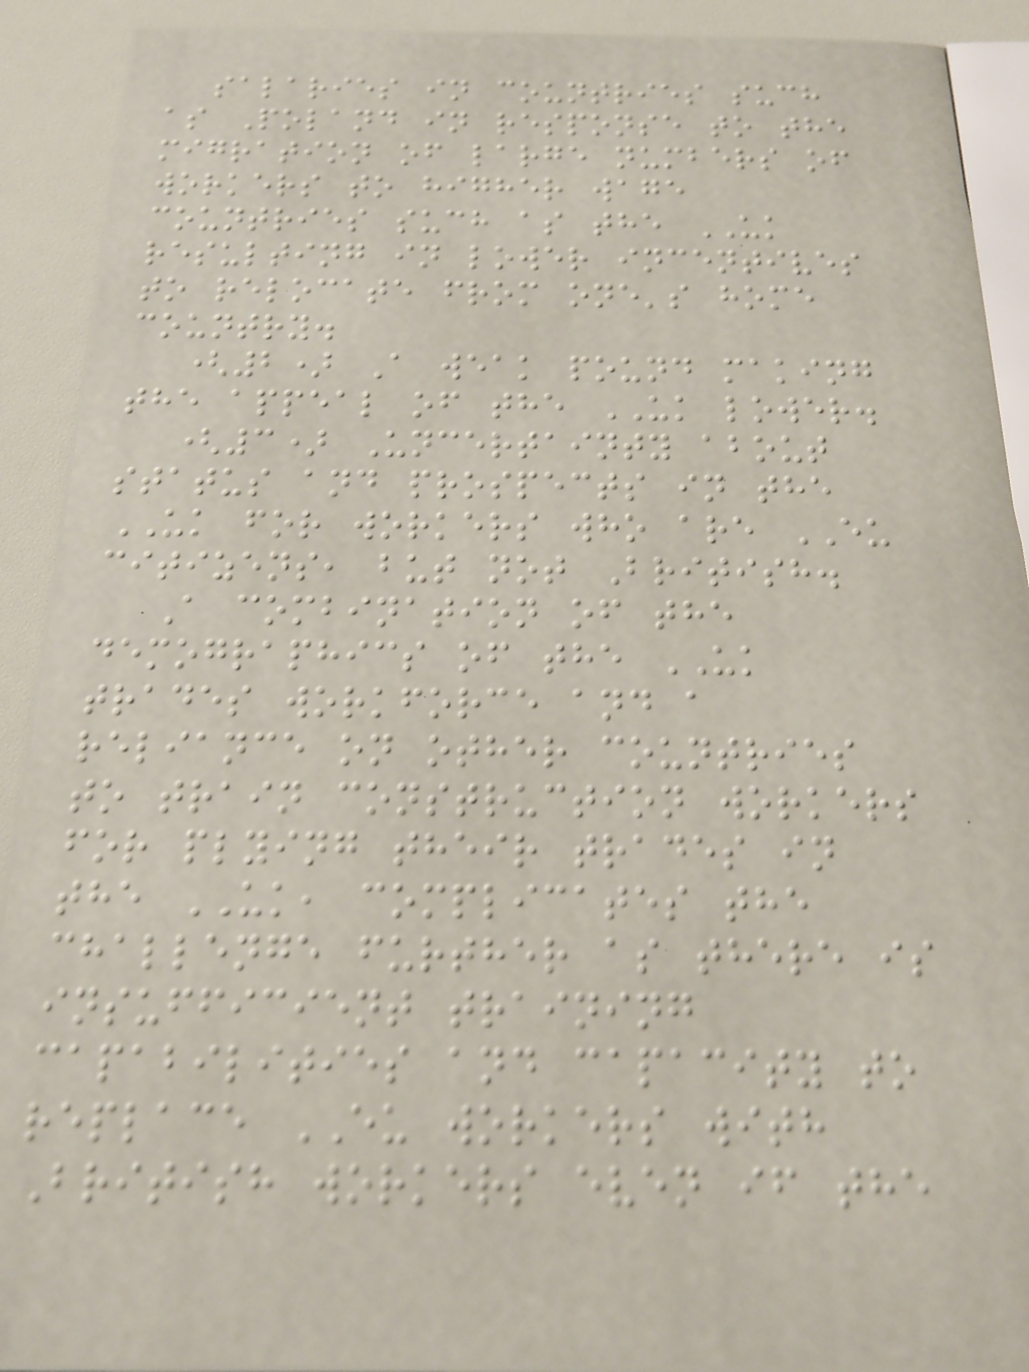salaries in countries such
as Poland in response to the
migration of large numbers of
workers to higher wage
countries such as the UK
resulting in lower incentives
to relocate from one's home
country.
(2) A weak pound making
the appeal of the UK lower.
(3) Uncertainty about
status and prospects in the
UK for workers who are EU
citizens, but not British.
A combination of the
demographics of the UK
trades workforce and a
reliance on other countries
to train construction workers
for plying their trades in
the UK, complicates the
challenge further as there is
insufficient training
capabilities and capacity to
replace EU workers with
British workers even if the
